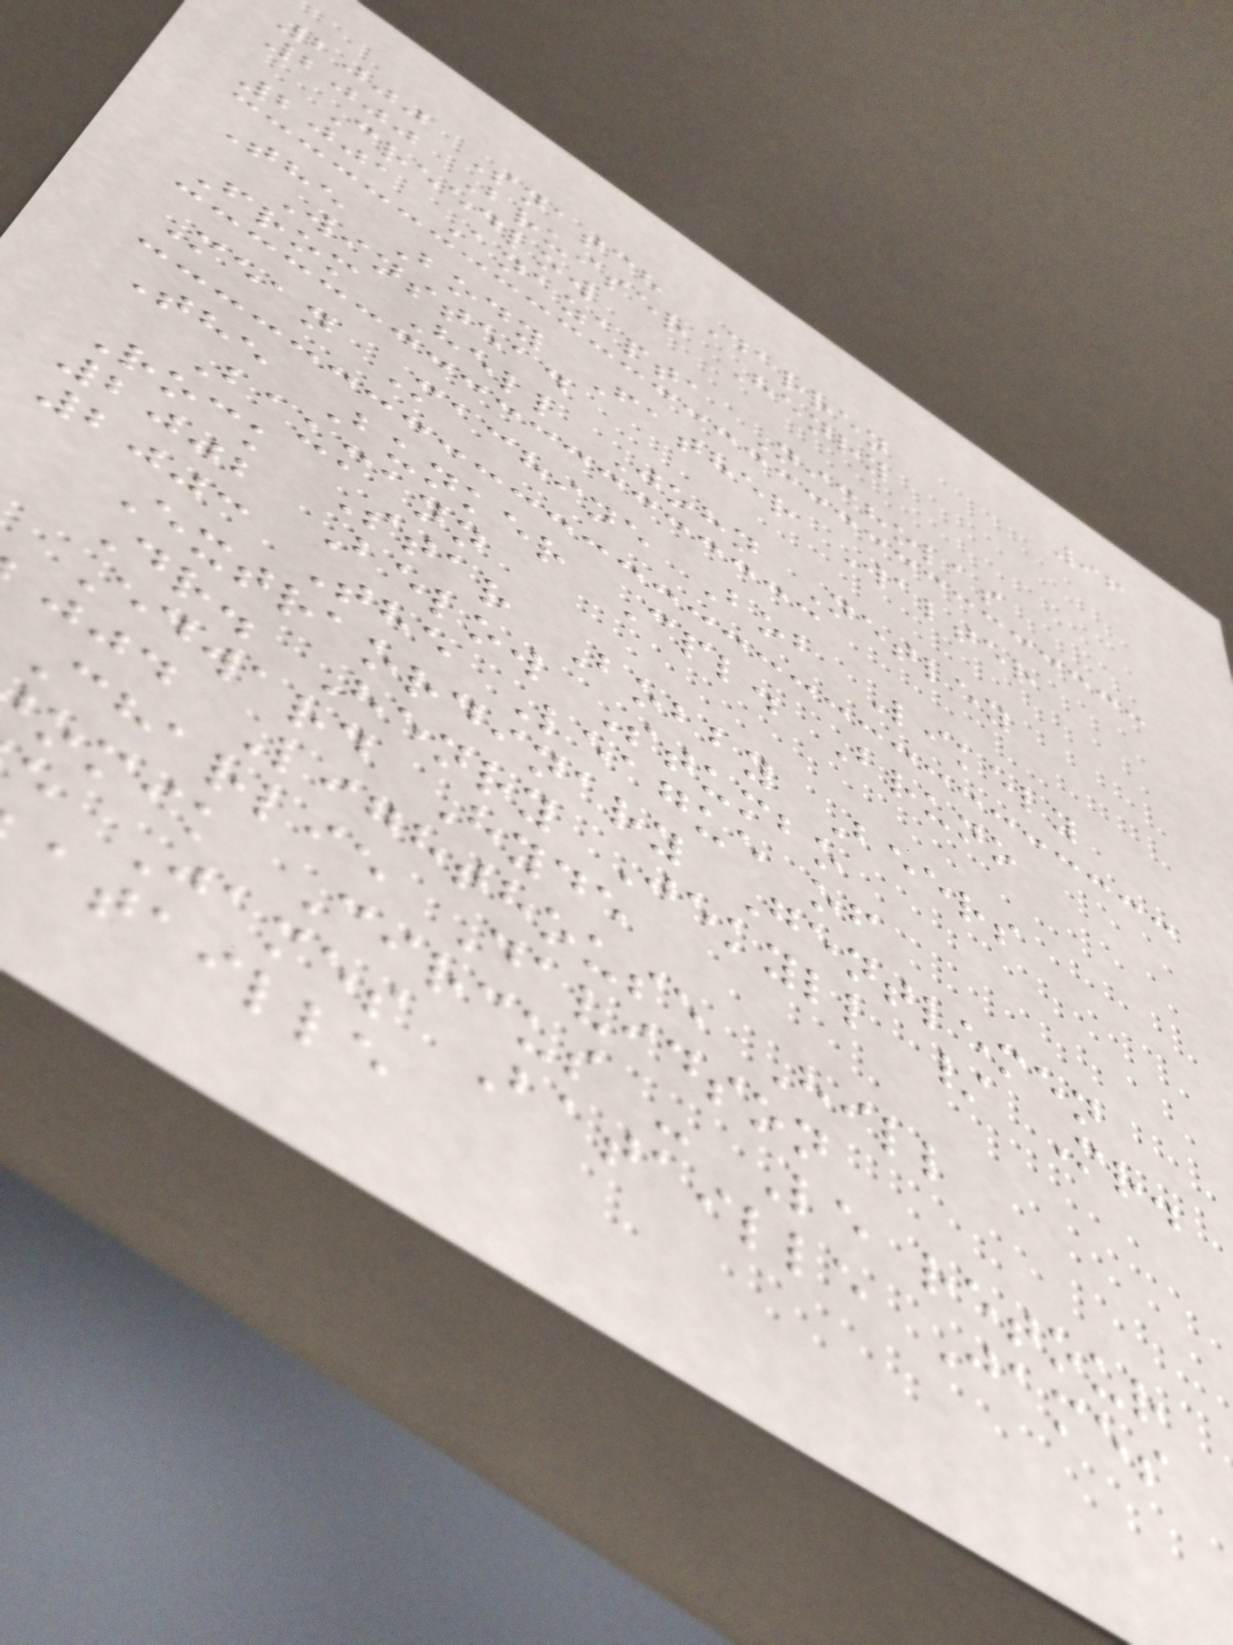96
2000 Snatch Darren
2000 Bruiser Henry
Creedlow
2001 Anazapta Nicholas
The Body Father Walter
Winstead
From Hell John Netley
Mean Machine Bob Likely
The Bunker Cpl. Bruno
Baumann
Rock Star Bobby Beers
2002 Below Stumbo
2003 The League of
Extraordinary Gentlemen
Dr. Henry Jekyll / Mr.
Edward Hyde
jjd Lighthouse Hill
Charlie Davidson
omik Circus - Le retour
e James Bataille James
ataille
